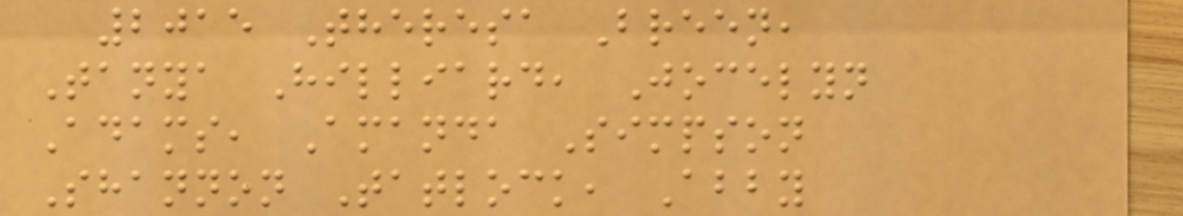2015 Theresa Breen,
Tanya Hilliard, Jocelyn
Adams, Amanda Simpson
Shannon Tatlock, Abby
